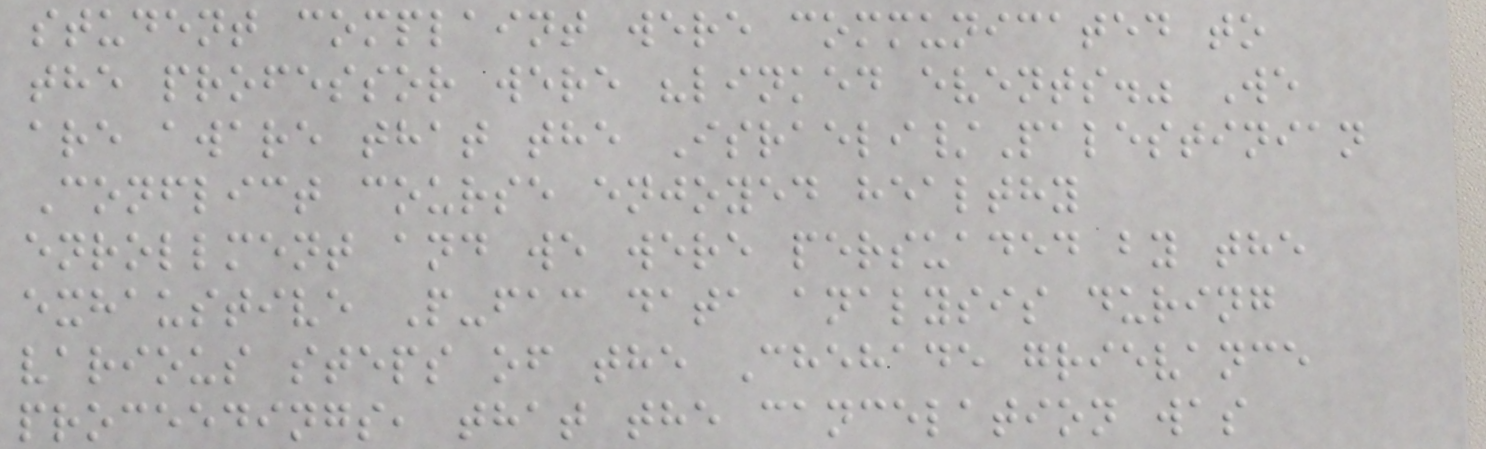student complaint were communicated to
the professor were "linked events." We
are aware that the Israeli/Palestinian
Conflict course enjoyed healthy
enrollment and we were persuaded by the
exhaustive P-fac data analysis during
various steps of the Chehade grievance
proceedings, that the cancelation was
